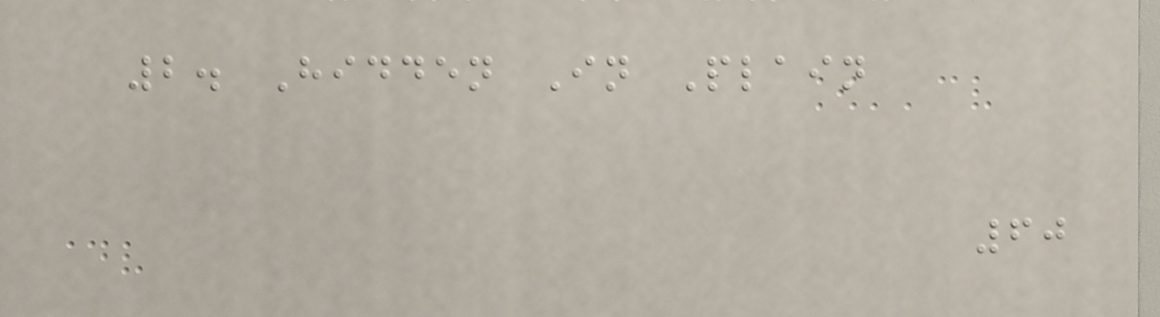2. Hidden In Plain
60
